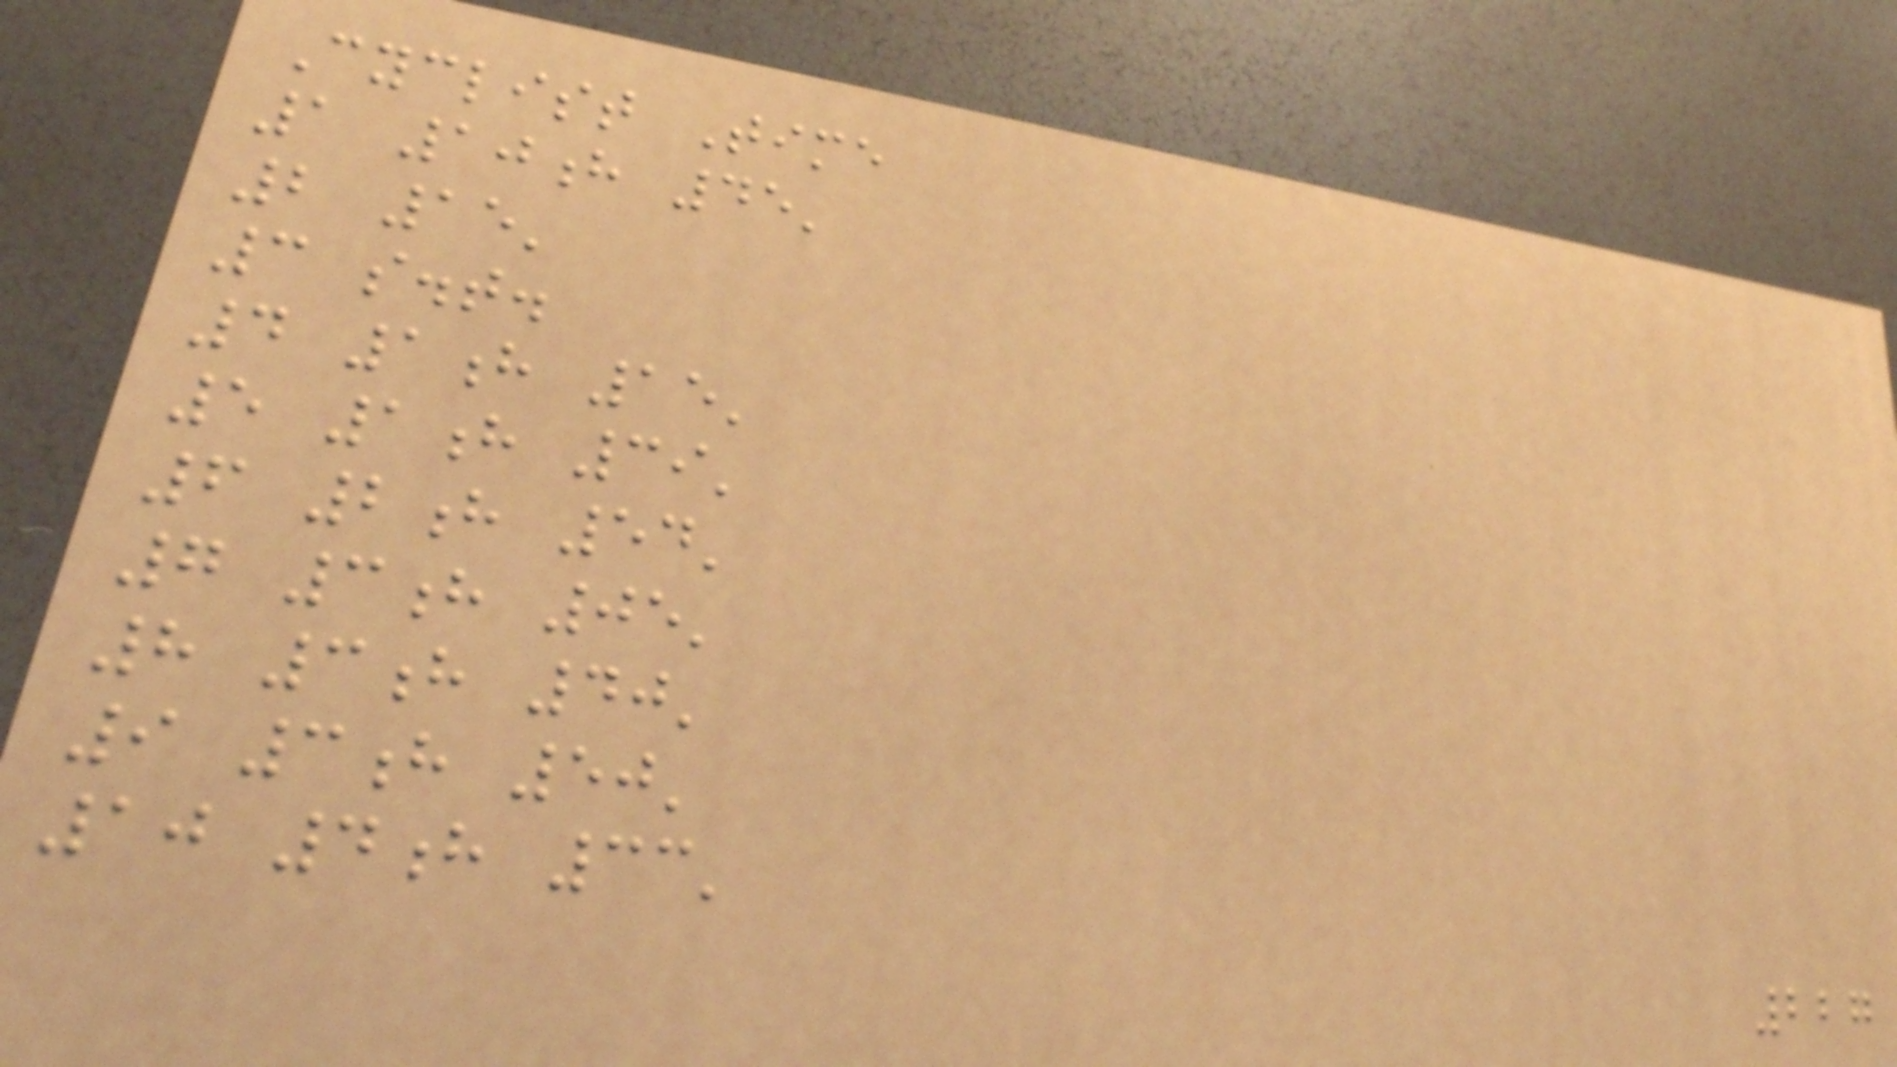Cyclist Time
1 10h 45'
2 15'
3 s.t.
4 1h 15'
5 1h 39'
6 2h 54'
7 3h 05'
8 3h 40'
9 3h 50'
10 4h 33'
227
